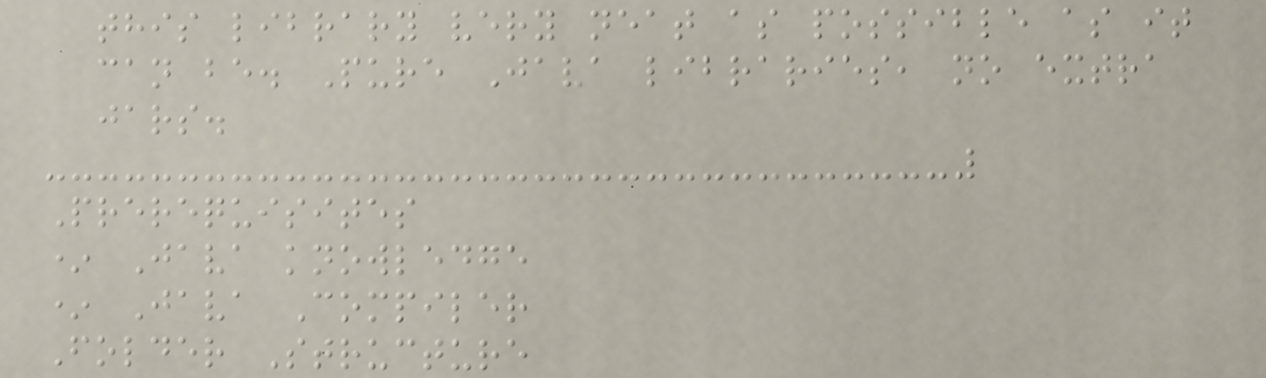this library very neat as possible as it
can be. Pure Java libraries, no extra
jars.
Prerequisites
* Java knowledge
* Java Compiler
Folder Structure
